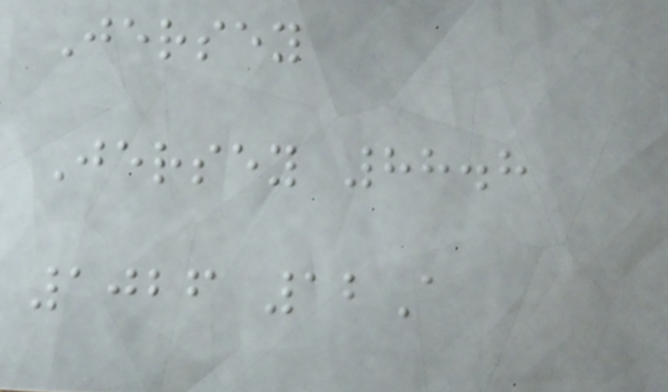Jersey
Jersey 88.8
1026 12A
